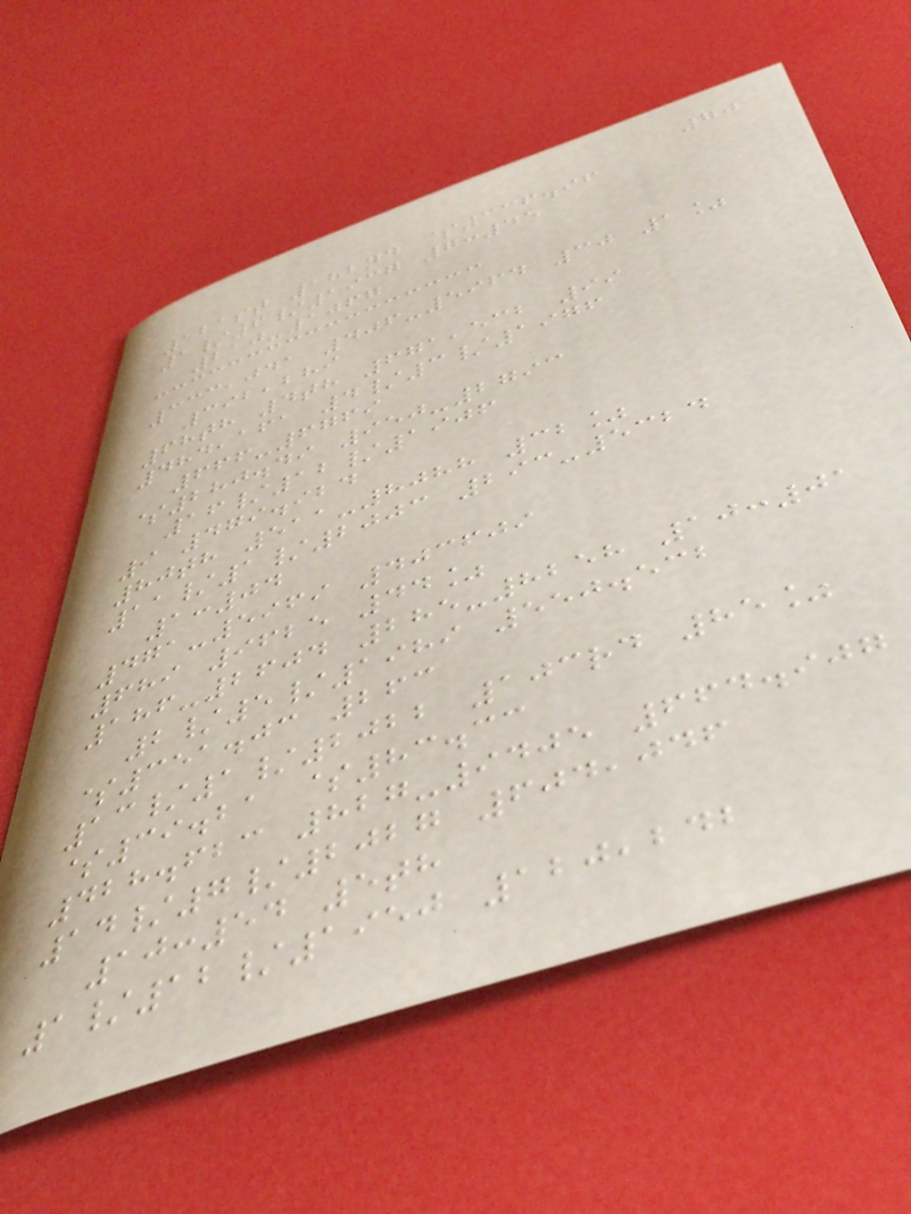70
121st 182nd $336.96
1/6/1937 7:45
210-1067
333,041 406-5964 30 1%
392,289
68th 4th 671,532 99
484,161 4/3/1976
666-6769
$280.49 950-2793
16/12/1906
9 479.924
80th 511-8088 32%
11/1/2003 293-5324
1:04
471-5969 403609
689 9625 44%
186-2604 285-8258 10:01
2/5/1989 550.532
$351.03 263
13/1/2022 103rd 85%
$39.21 $83.33
428.623 827-9405 664.907
14/7/2027 604,046
10:54 5th
1/12/1950 120,242
